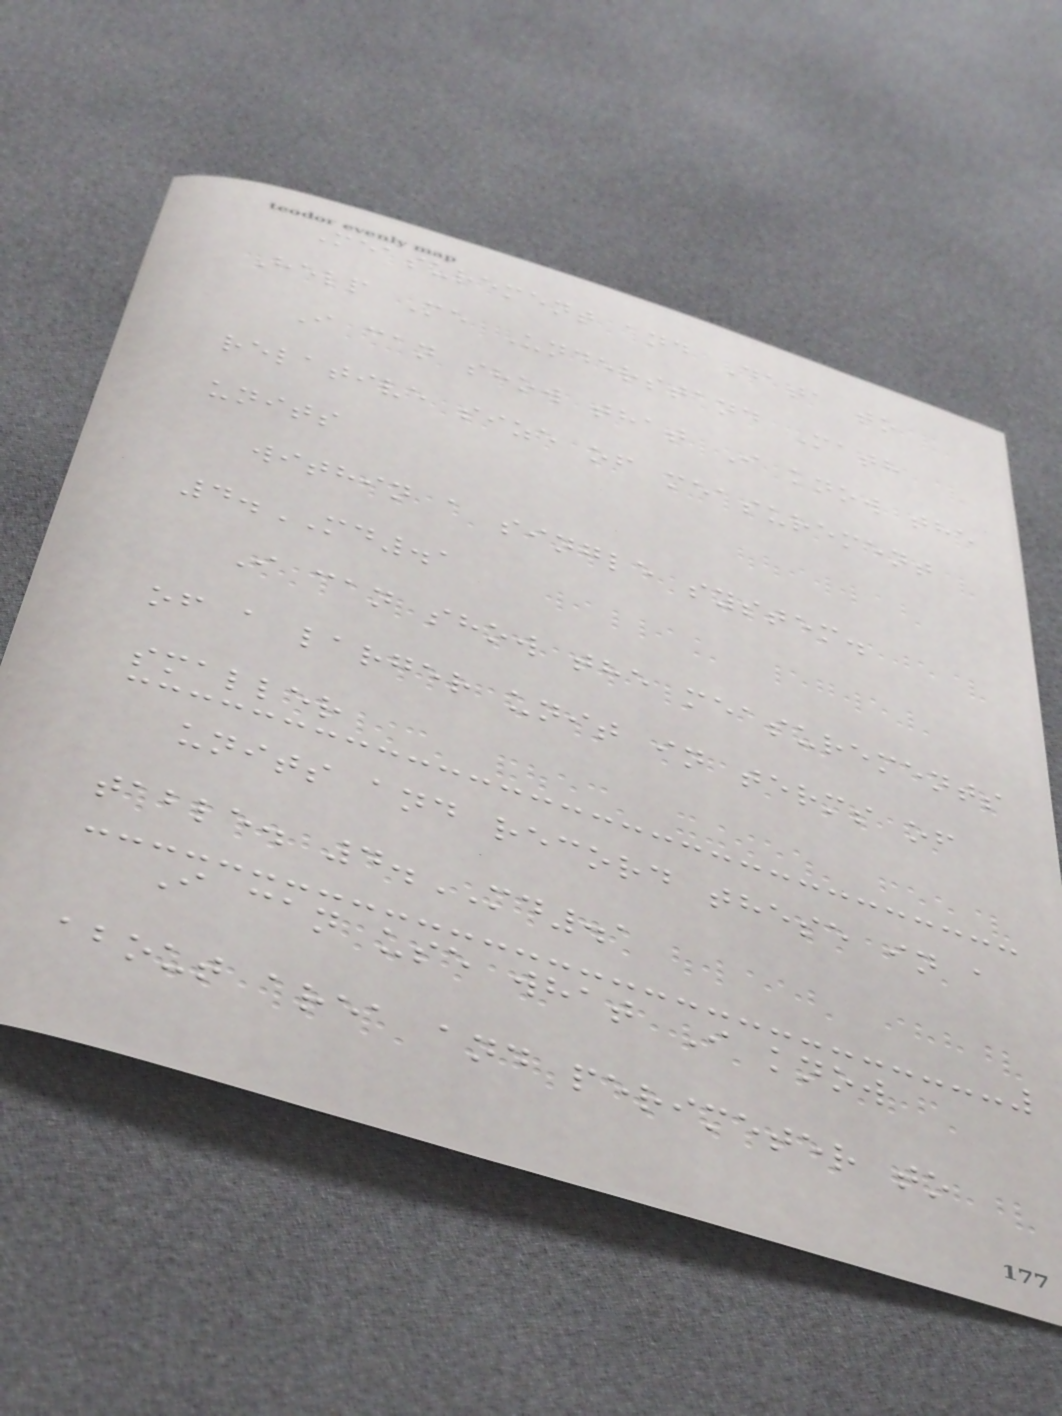Measurement and Data to
Help Me Understand Math
I can show that I know the
relative size of measurement
units
within a single system.
4.MD.1
I can show the measurements
of a larger unit in terms of
smaller
units and record these in a
table. 4.MD.1
I can use what I know
about area and perimeter to
